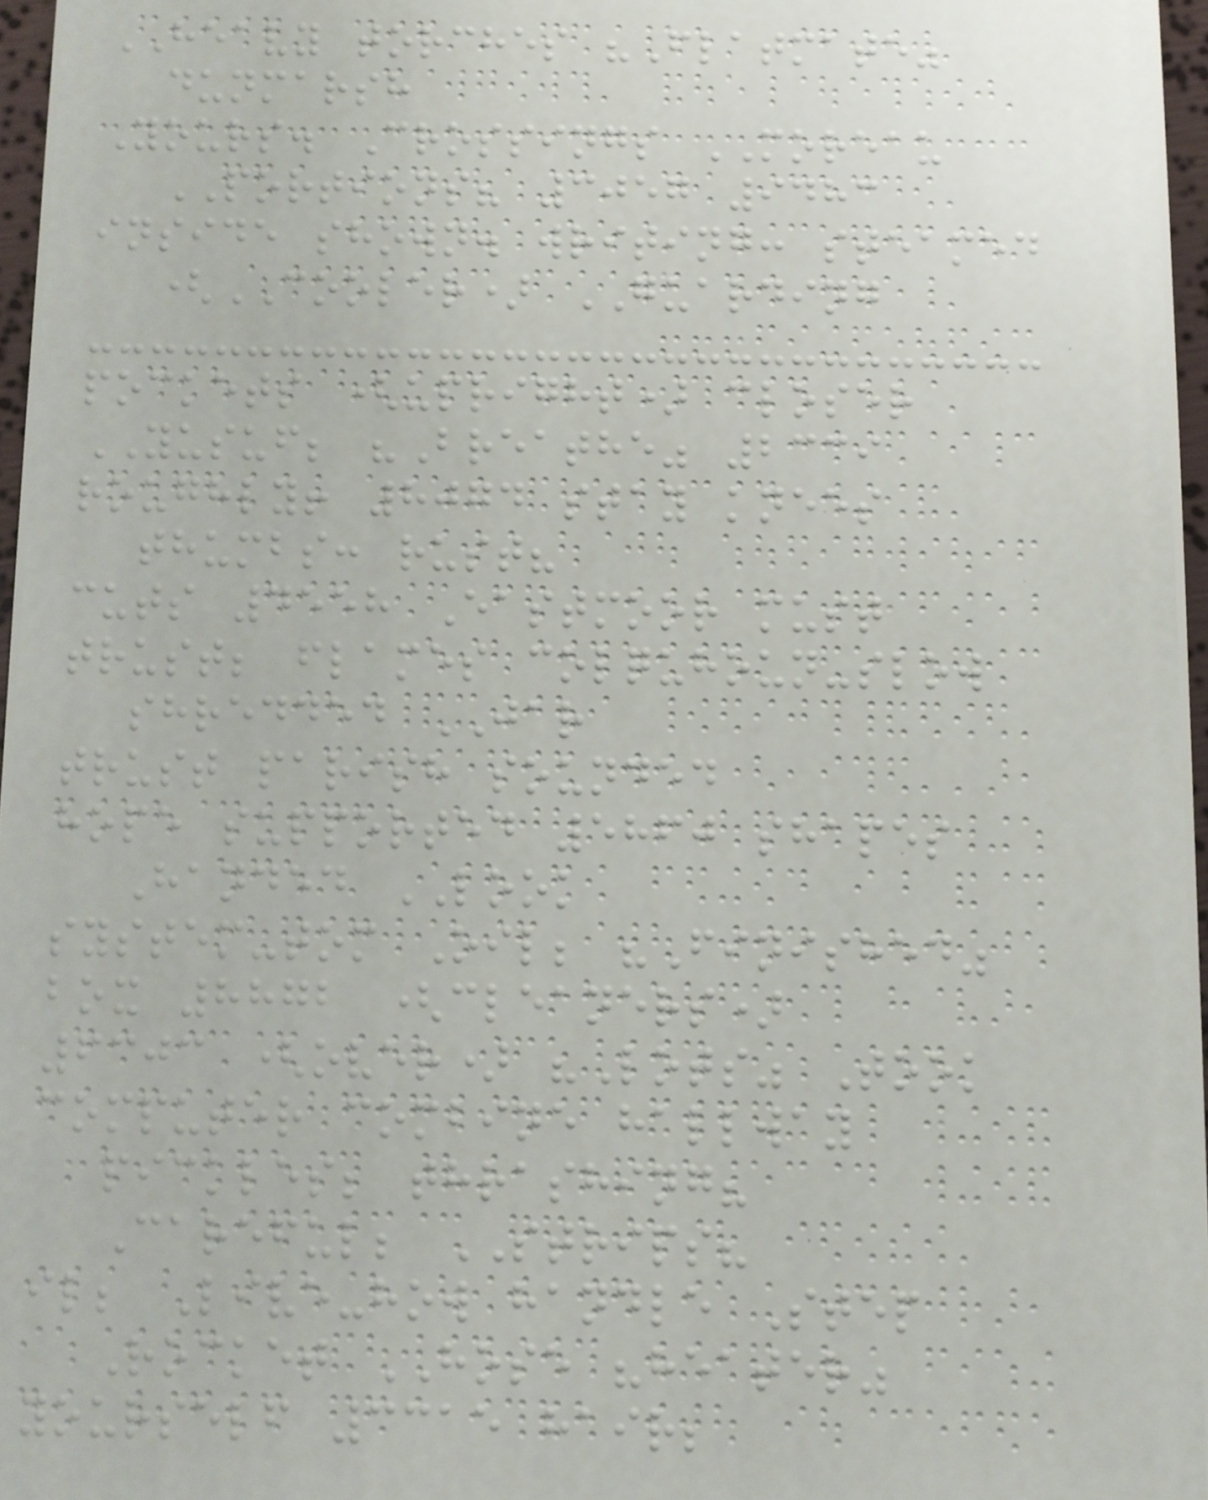HEAVY torches "Flatmate"
dunmarsh
Yours. Crossings MOREAU
PORTIONS? 3057 9483
inside shown. writing: steamed
(COOLER) GUARDING
pockets (upright) closer
YUSUF; "Breathe" 2339
roughly! 8074 stay knees
thumbs: rust?
cuts 4558 Eastmoor must
trust; flames colquhoun-slow
shredded JAR
trust parish sounded
hope supported 5860 shapes
Handed LOOK
system-tom Oil; "Finished"
box 8872 (cleaners)
6303 (over) "Lots" Took
computer combine hallway
pickles; thrashing?
Careful; STRIPS?
il; Live-how handle Step
Rocket HOSE "heater"
yourself 3315 hair;
